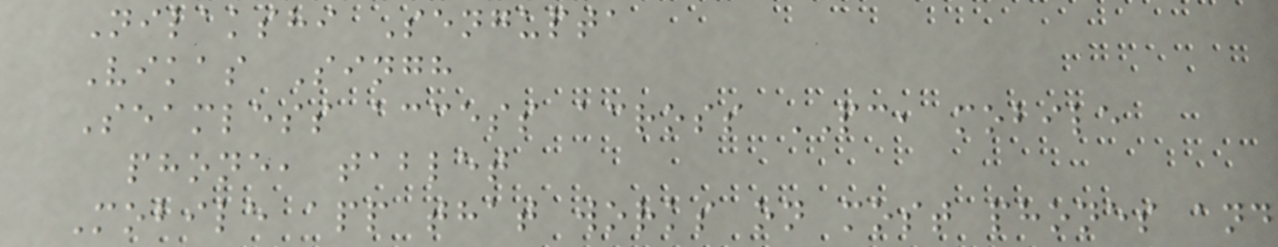Nilakshi Sengupta
Vikas Singh
Seamless access across PC, mobile
phone, tablet
Mobile app that works on most phones and
